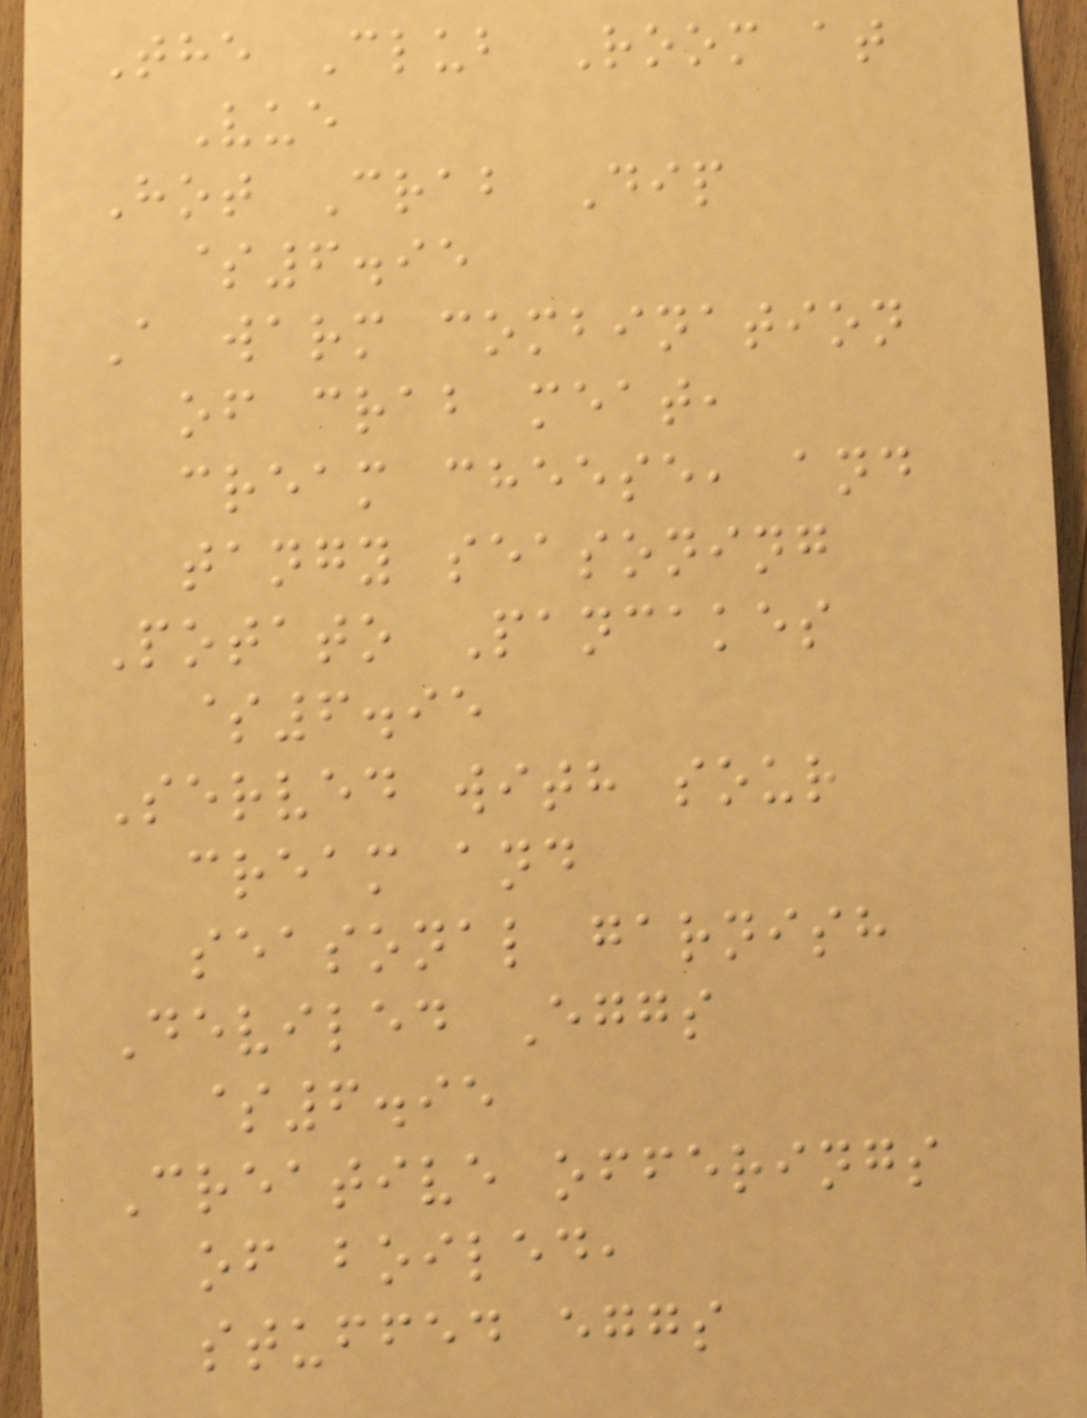The Club Room at
Vue
Hot Crab Dip
$6.95
A warm combination
of crab meat,
cream cheese, and
tangy seasoning
Potato Pancakes
$6.95
Served with sour
cream and
seasonal garnish
Deviled Eggs
$6.95
Creative offerings
of boiled,
stuffed eggs
